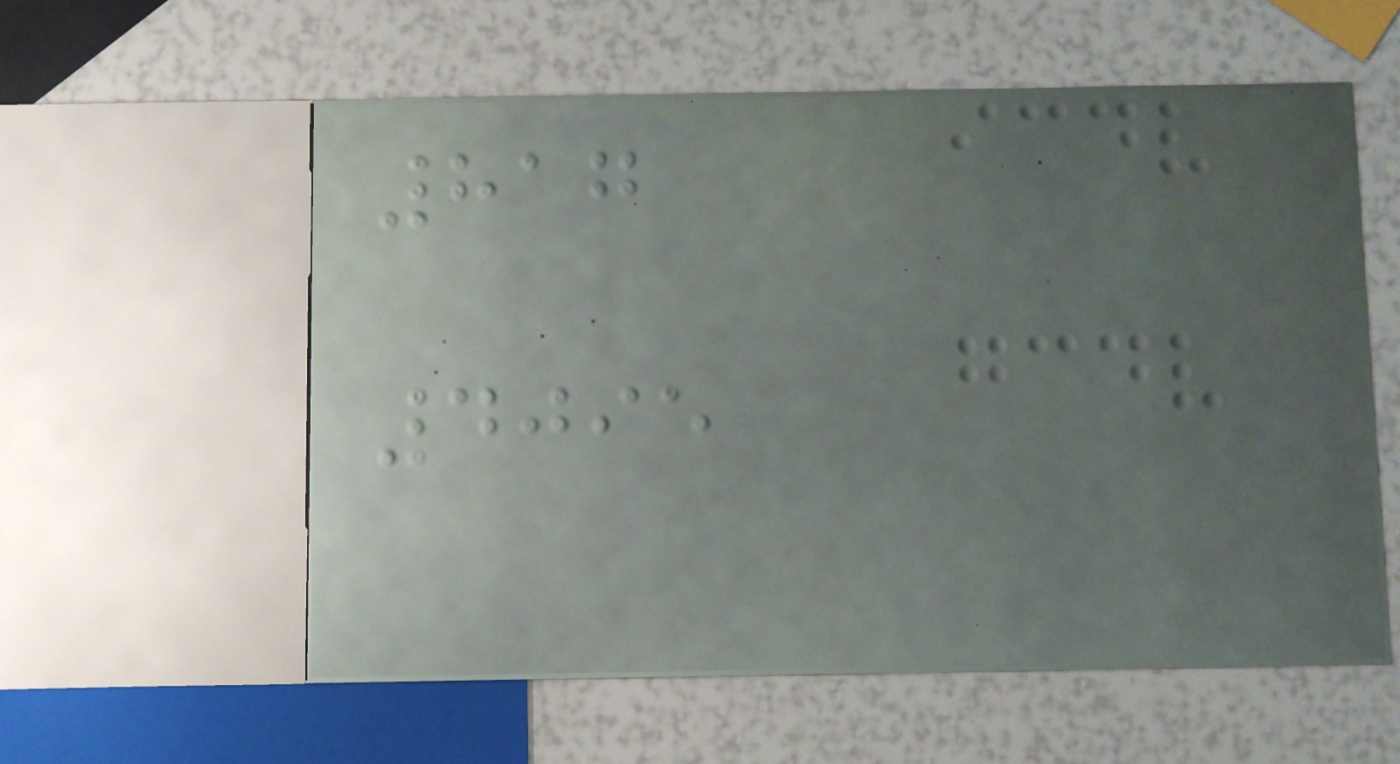817
4095
